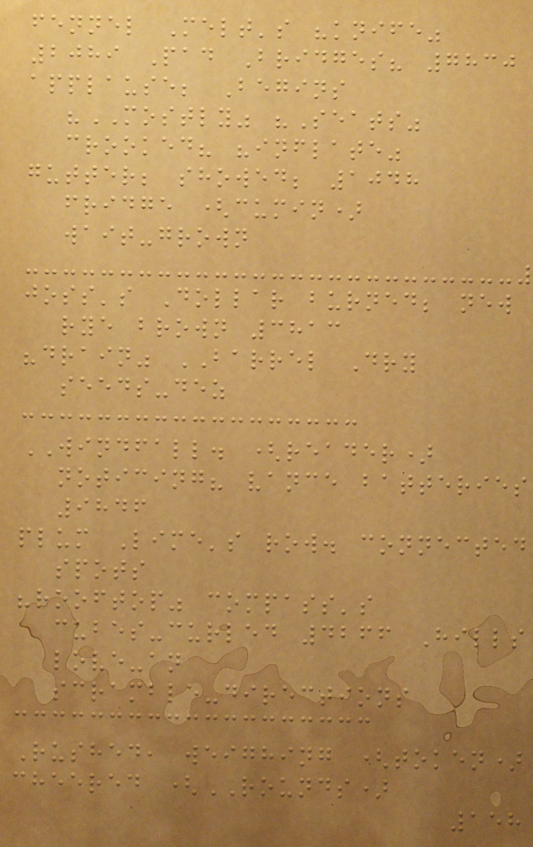fennel Melt's "knife"
2089 Pad Bridges? 7830
applause; Begins
"MOSTLY" "Seats"
crooked? "inflate"
gutter; showed; 1048
fridge (cumin)
wait-grown
joss's Dollar burned; new
rye brown 3813
"drain" BARREL Dry
seeds-dez
WINDFALL. (reader)
noticing? vance batteries
9846
plum Lime's row. connected
spots
"rooftop" compass's
cubes-curled 4266 Hills
love-an
scramble-directions
Rushed, weighing (token)
cheered (ROUNDS)
158
